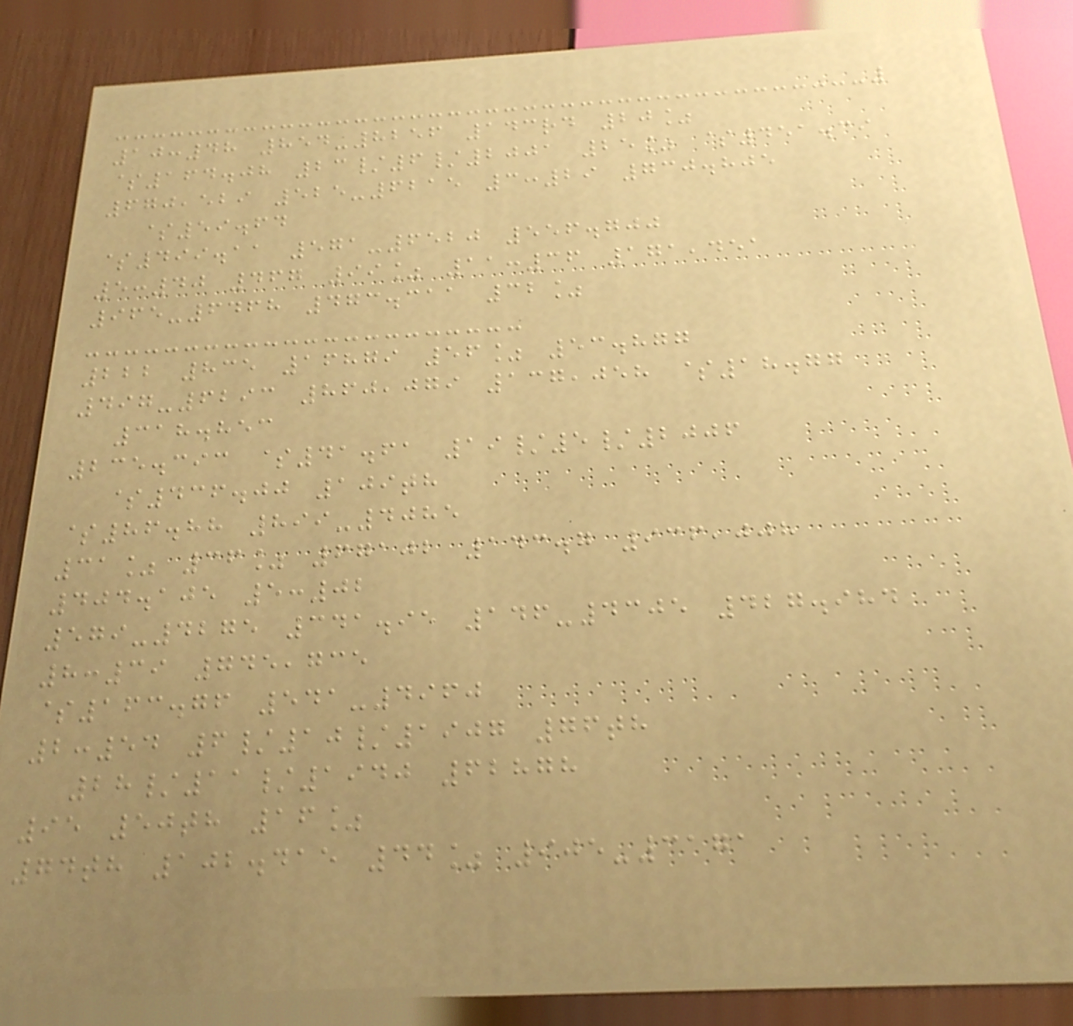10:48 854-8256 143rd 20%
$164.08 23/6/2001 25% $451.39
670,529 525-6215 3:29 730.805
$59.64
$499.11 571-6520 556.700
5:40 467 99% 11:36 171,451
965-6468 473.311 32%
222 835 16879 56% 53.877
497-6293 860,079 137,058 $18.77
318.853
235.393 $41.61 19/5/2006
$436.00 109th
$86.88 899-4085
31% 36% 67102 143.7 936,008
404.105 5:02
579-4275 341.95 146-4305 427.984
8:39 745,735
$163.76 541-4960
2:54 6/10/1907 76th
28/11/1940 62878
95 50th 16%
74th 102.415 44% 905-3171
